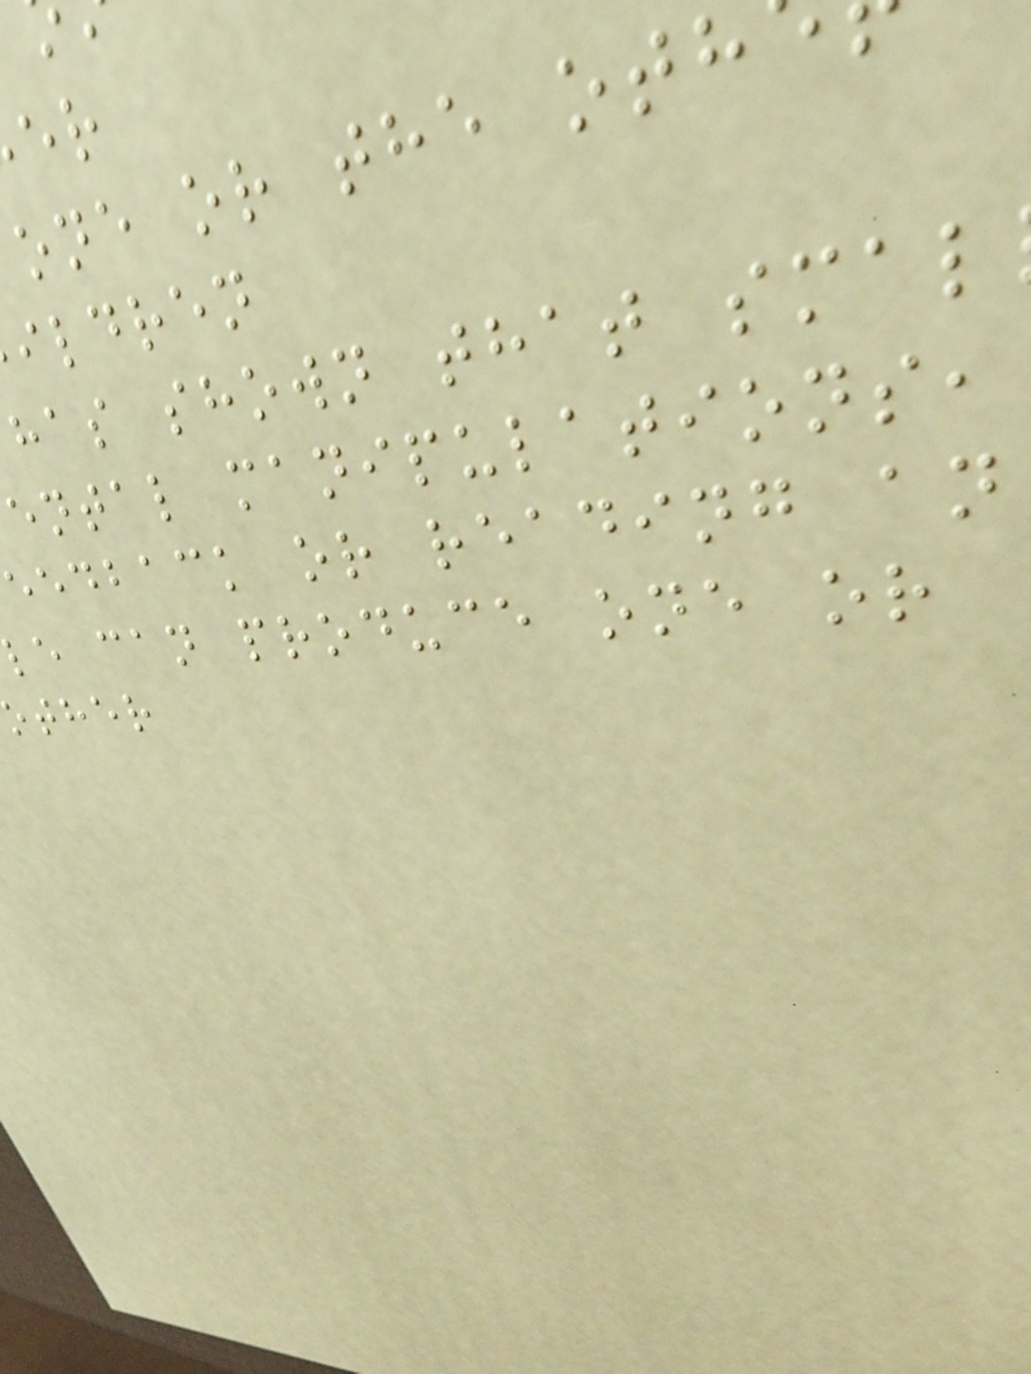one or the oth
ildren
has shown that smal
ental manipulations,
eedback or reading an
le can produce one or
ther
